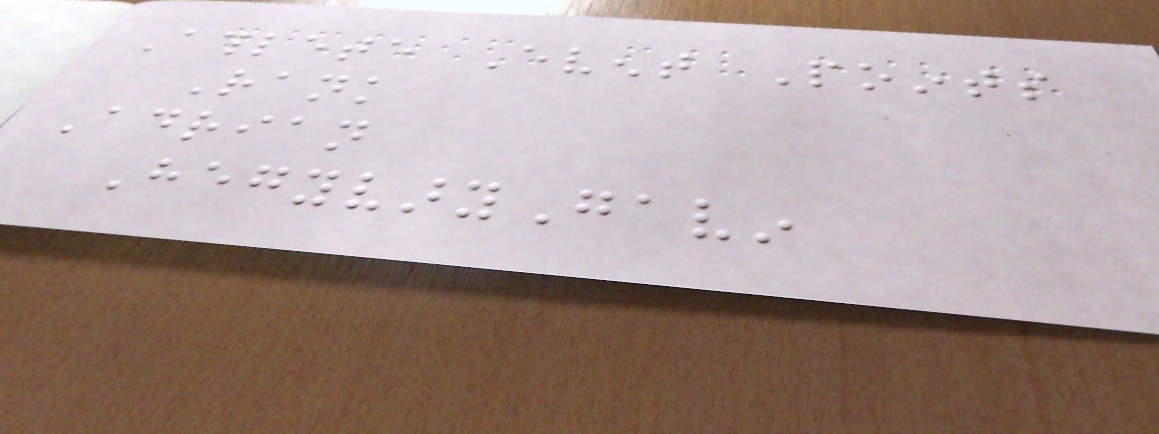Athlete Event Points
Rank
Adrian
HegyvaryGavin
